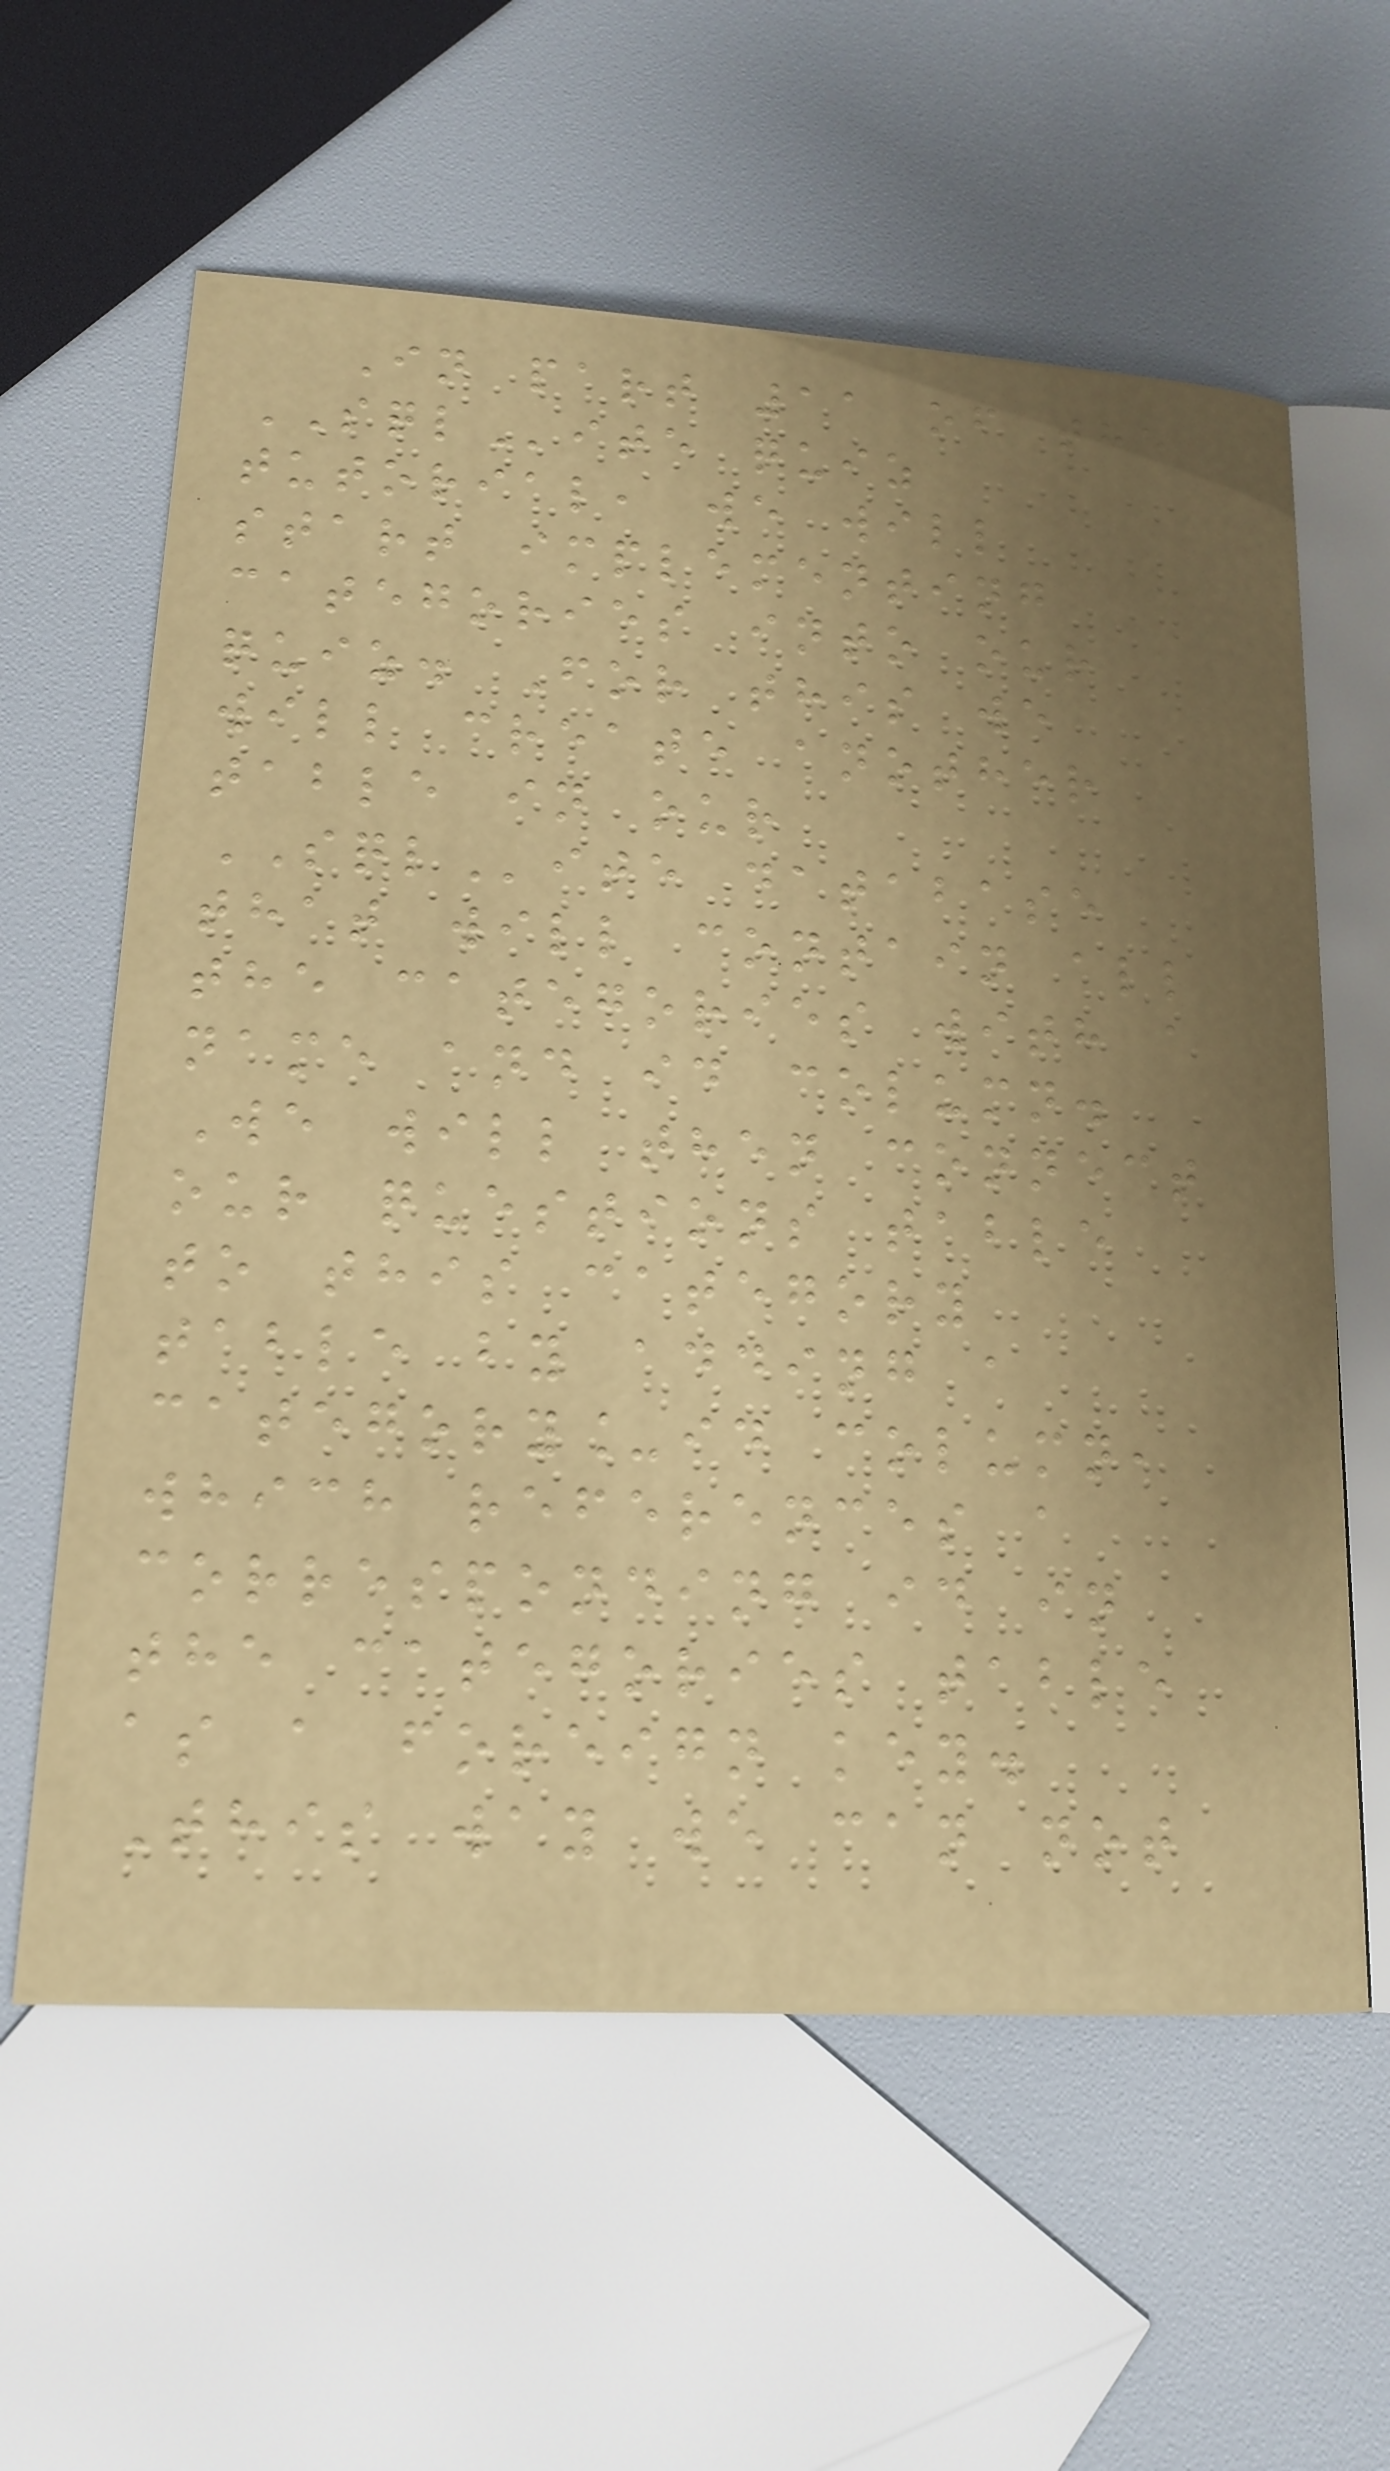In part 11 of the
SQLite quiz
tutorial, we will
start implementing
categories into our
quiz. For this we
will create another
table in our
SQLite database
that will contain all
the categories with a
name and id column.
We will then connect
our questions table
to this category
table by adding a
category_id column,
which references a
corresponding id in
the categories table
as a foreign key.
This way we can not
